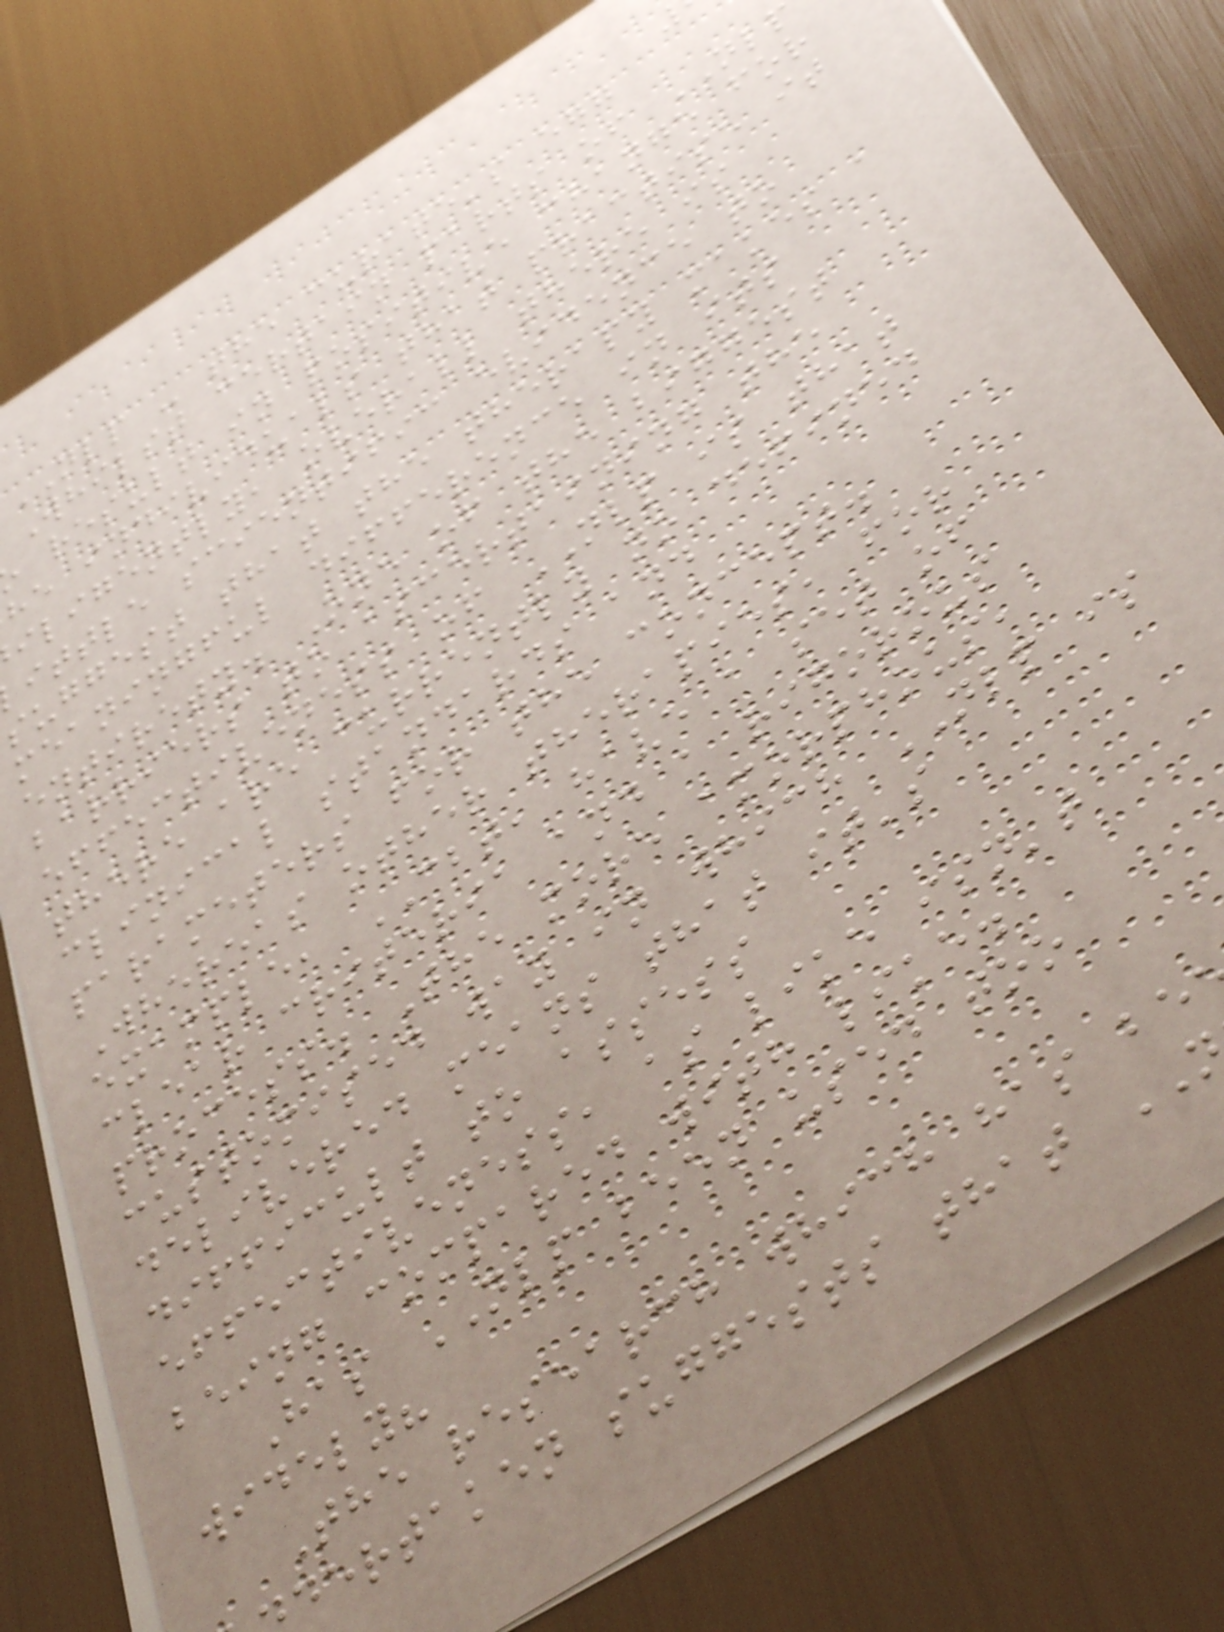NLP - the curate's egg
Whilst certain parts of NLP
result in positive change for
he individuals that practise it
iligently, overall there is
ittle scientific evidence to
suggest that the therapy makes a
meaningful difference in its
entirety. One of the biggest
barriers to ascertaining the
effectiveness of NLP is that
there are currently no defined
clinical standards and
parameters for the concept.
Whereas other therapies, for
example, CBT, have a set of
clear criteria and a rigorous
process. The more amorphous,
customised way in which NLP is
delivered means that it's
difficult to assess
effectiveness, as like isn't
being compared with like.
Has NLP been used too
widely?
The research which has be
dertaken suggests that
